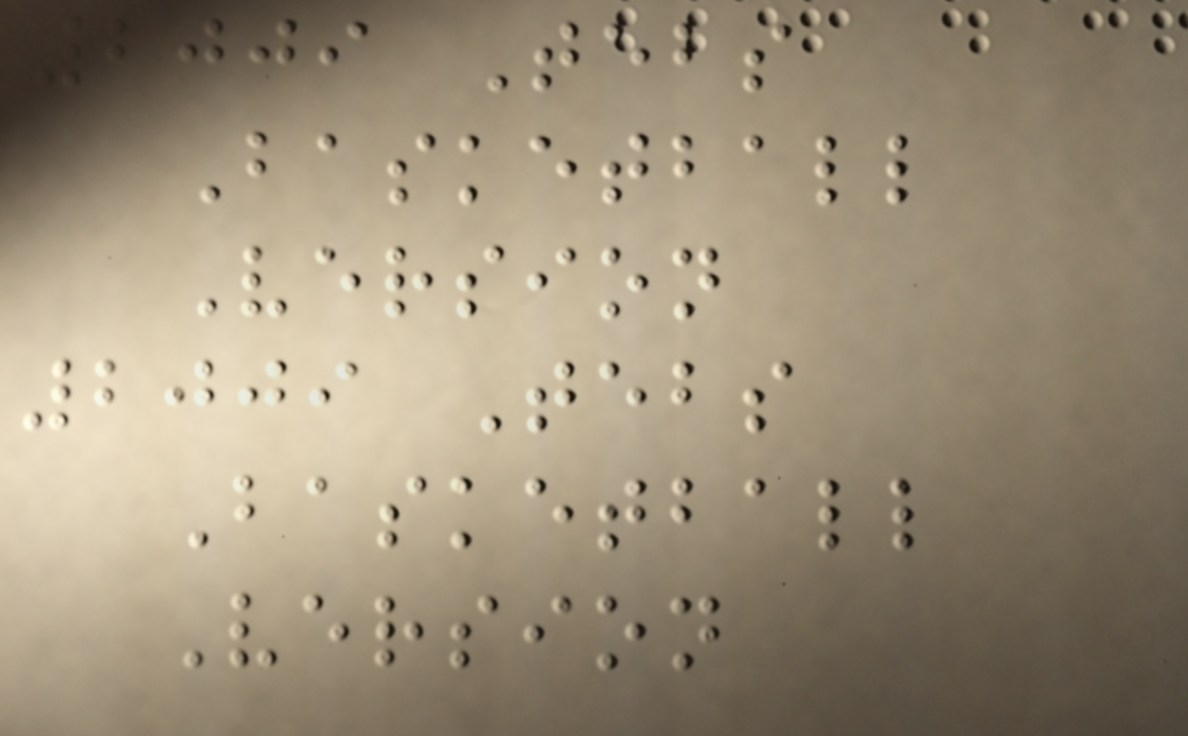2009 Tebs
Basketball
Version
2009 Tebs
Basketball
Version
